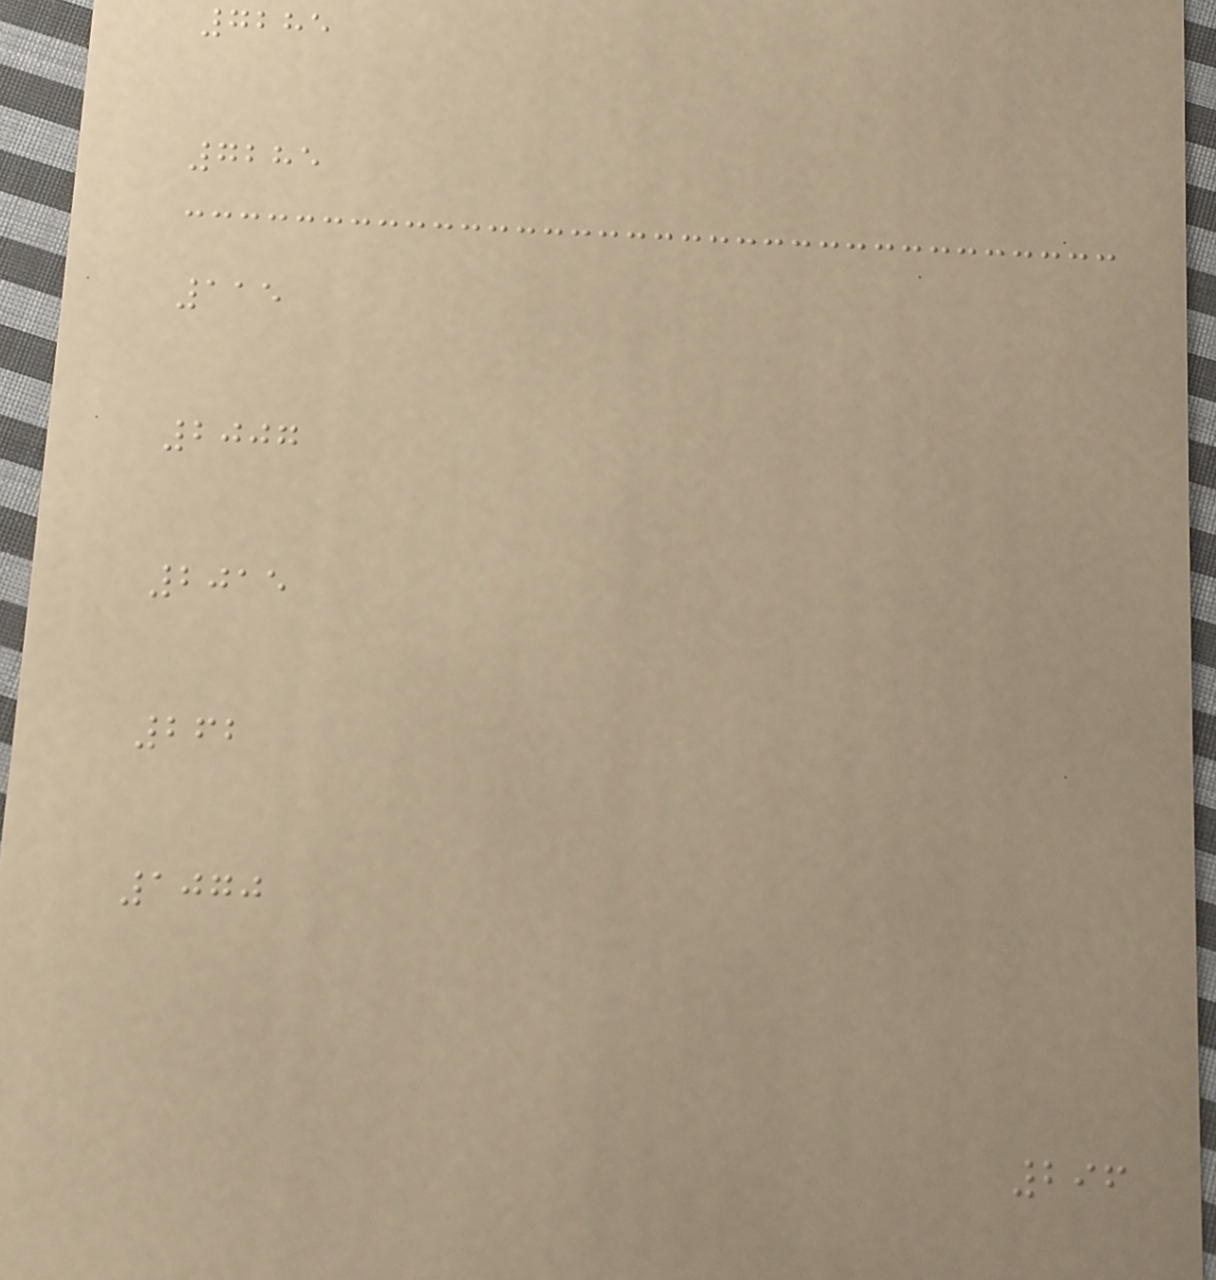7285
7285
115
2007
2015
262
1070
296
